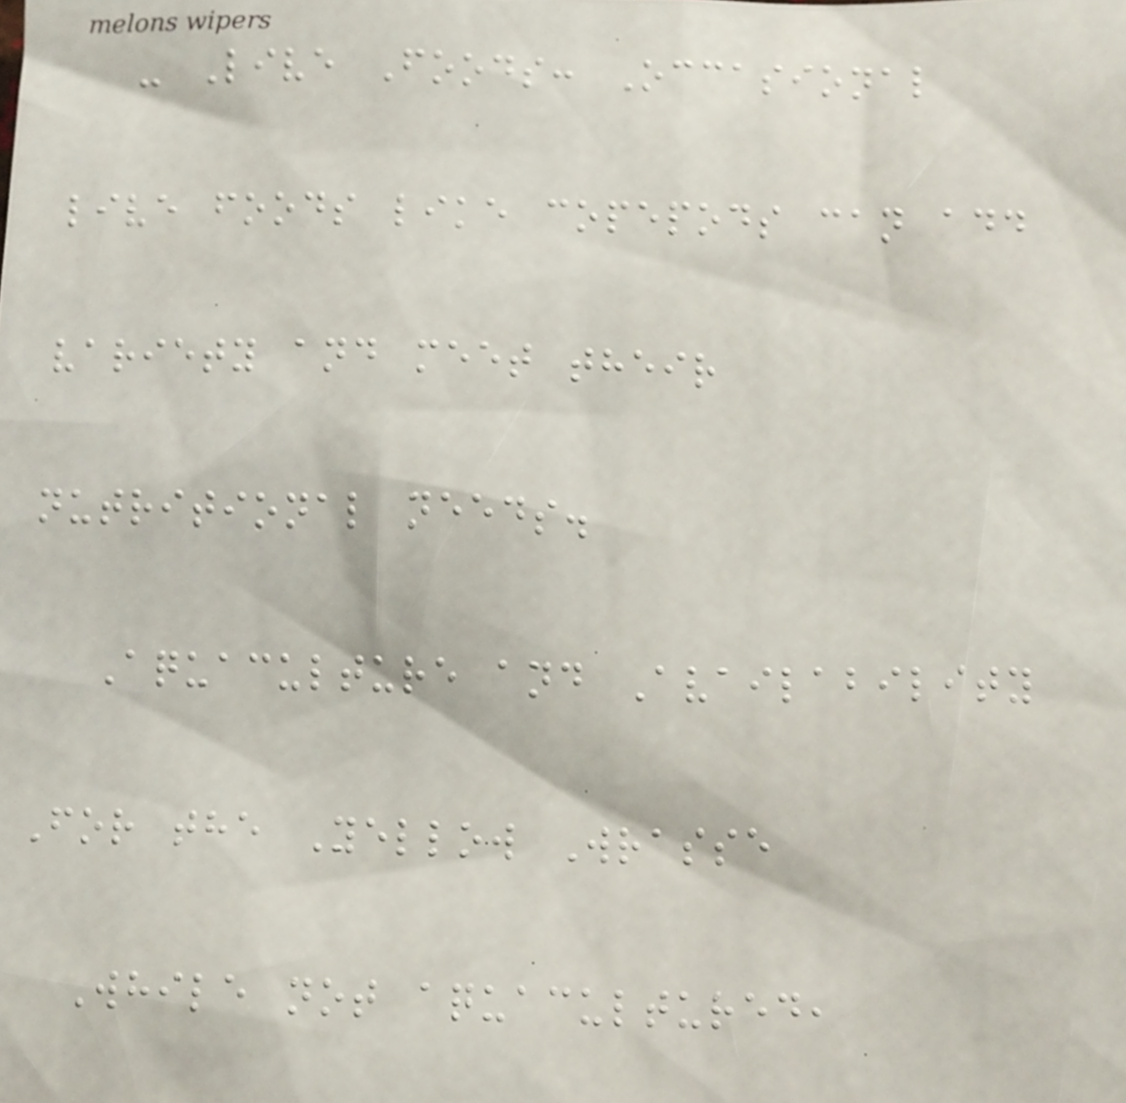- Live Foods: Occasional
live foods like copepods can add
variety and meet their
nutritional needs.
Aquaculture and Availability
For the Yellow Wrasse
While not aquacultured,
